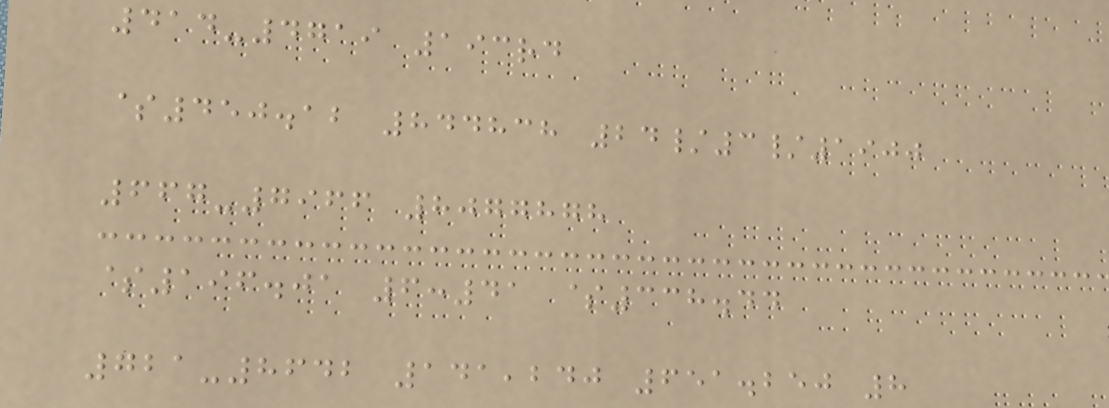414-4719 193rd
$450.12 844838 24/3/1900
667-7966 8077878
$196.01 6:41 $338.44
721-8642 141,240 651.250 8
